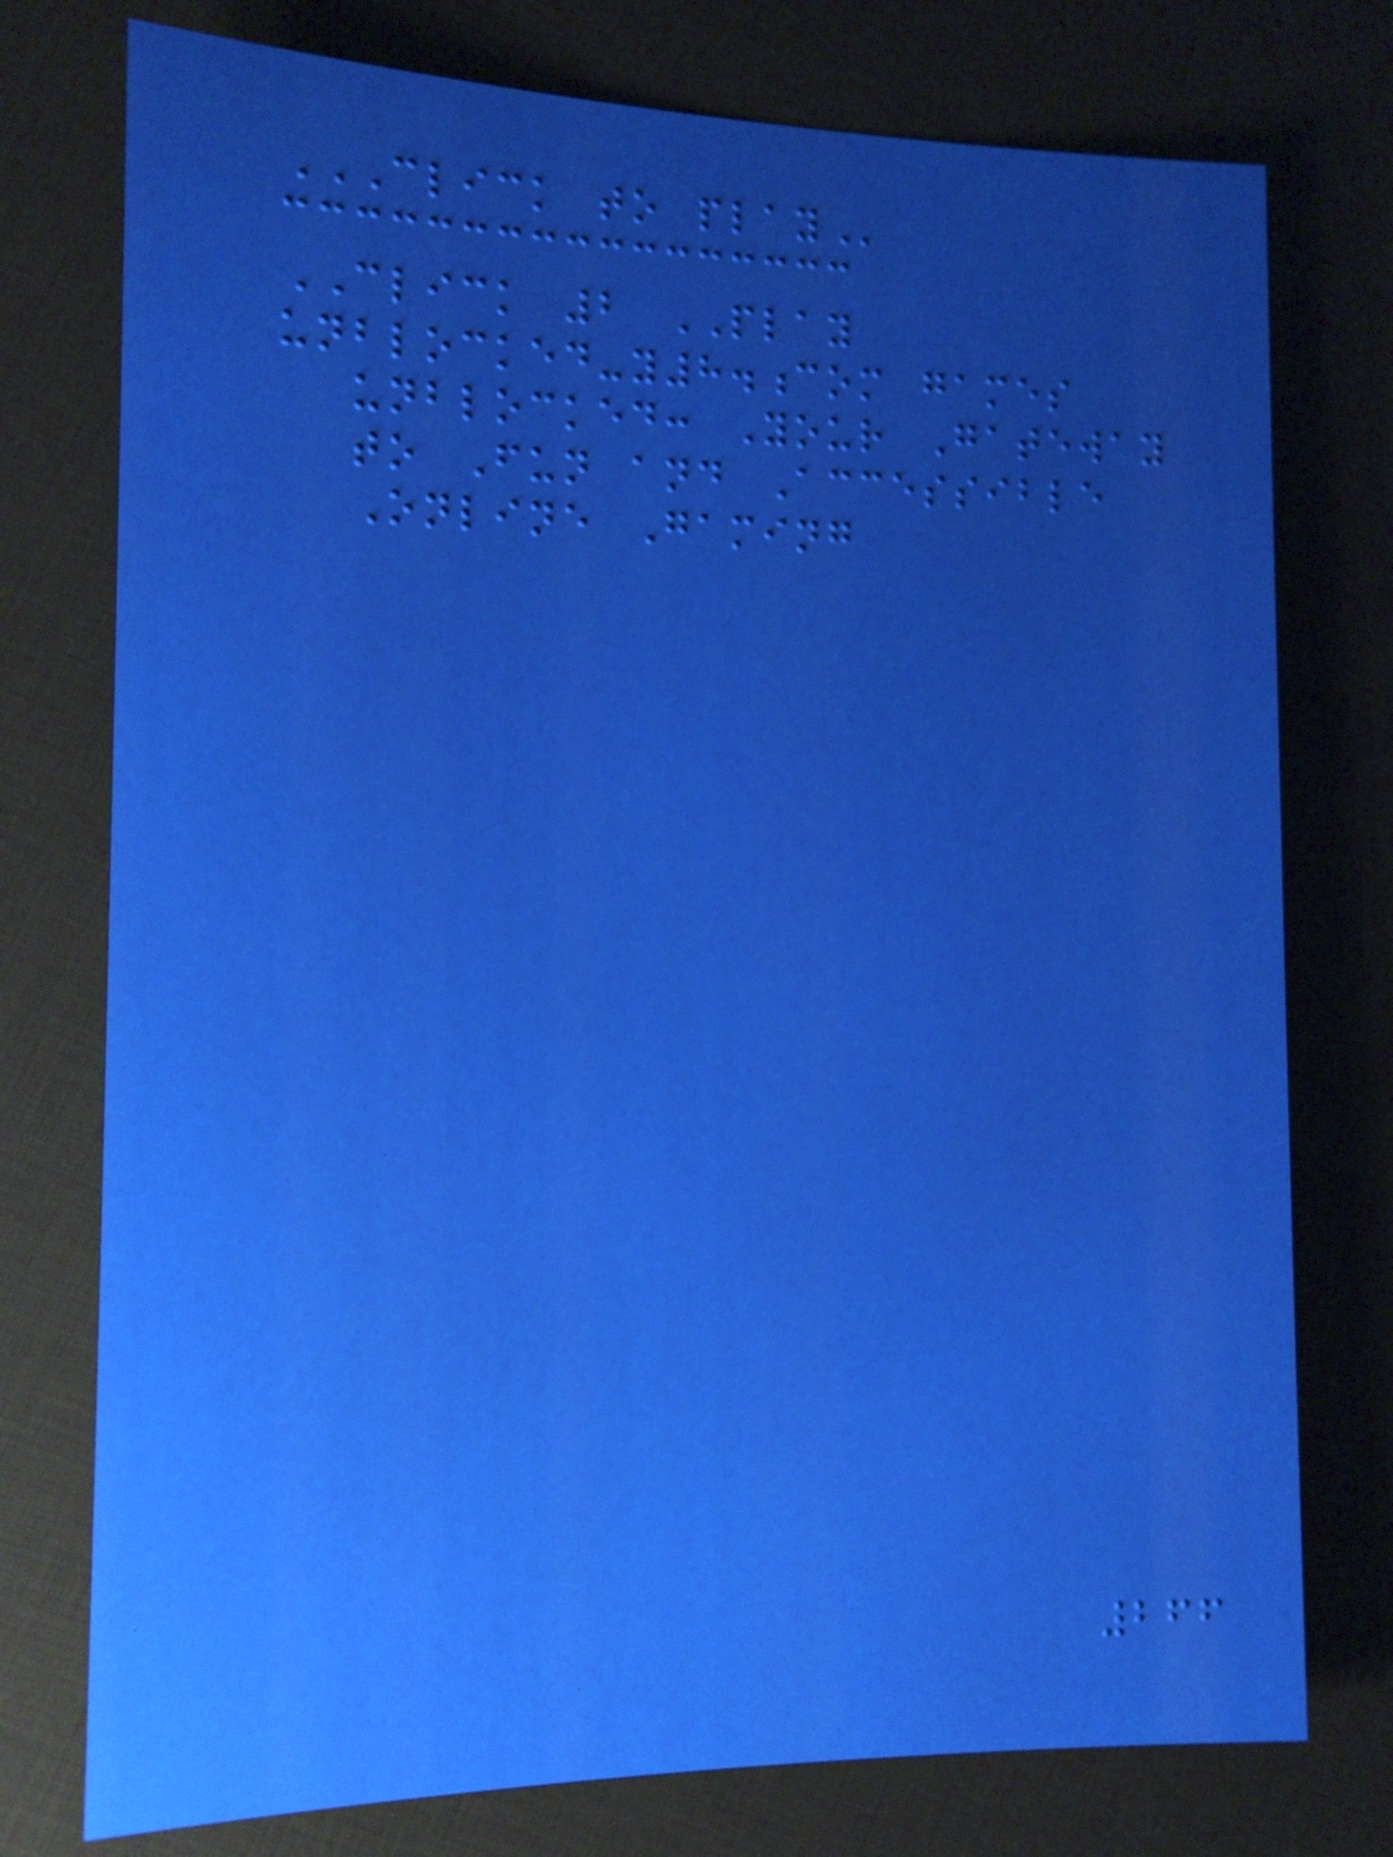CLICK TO PLAY
CLICK 2 PLAY
unblocked-y8.com games
unblocked: Your Gateway
to Fun and Accessible
Online Gaming
266
